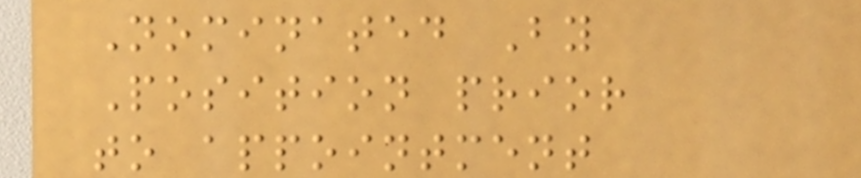Nominated By
Position prior
to appointment
